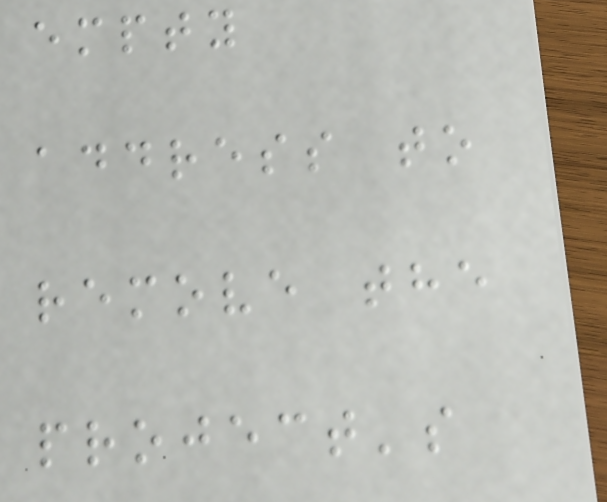empty
address to
remove the
project's
